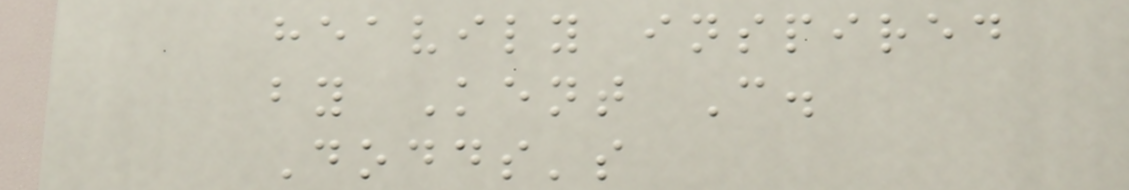heavily inspired
by Kent C.
Dodds's
